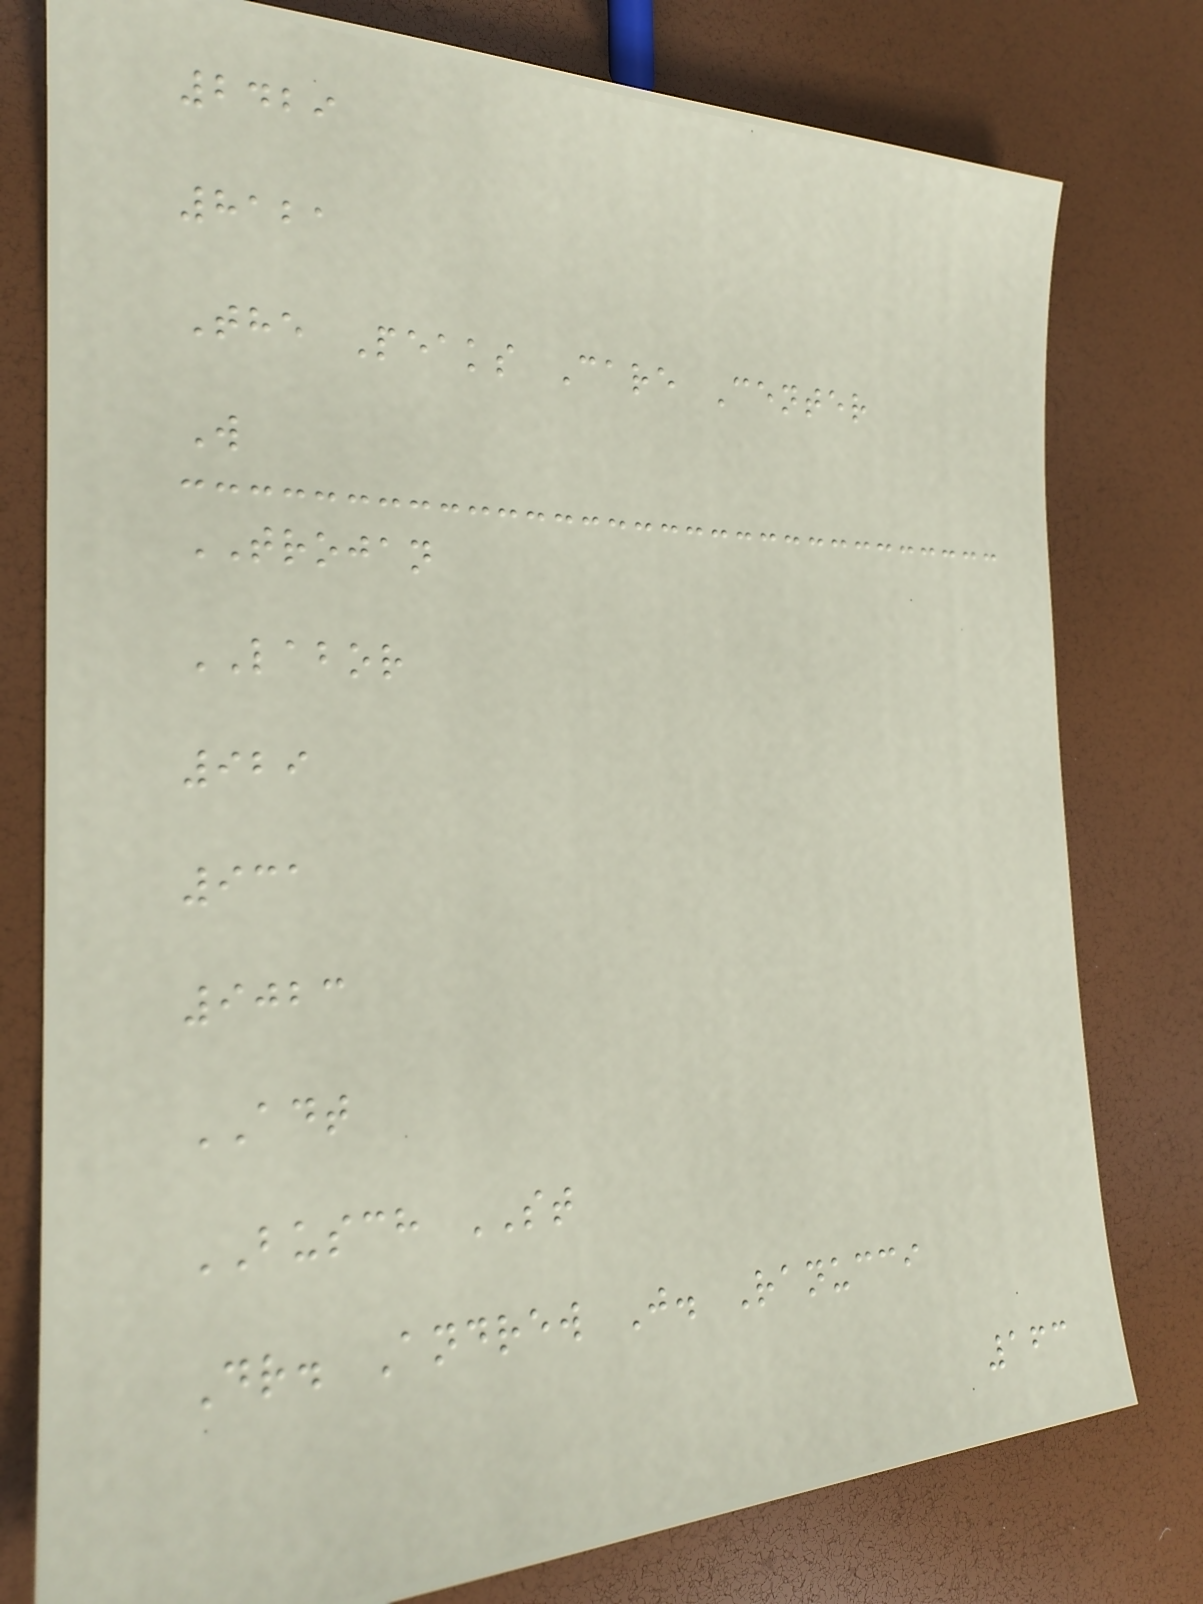2429
8121
The Peaks Care Center
W
TROJAN
LABOR
929
931
9023
ADT
BUSCH ST
Dr. Andrew J. Ranucci
163
